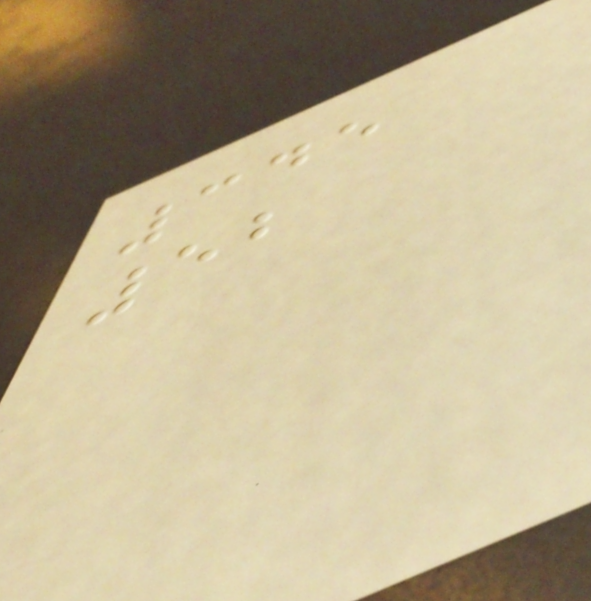345
52
